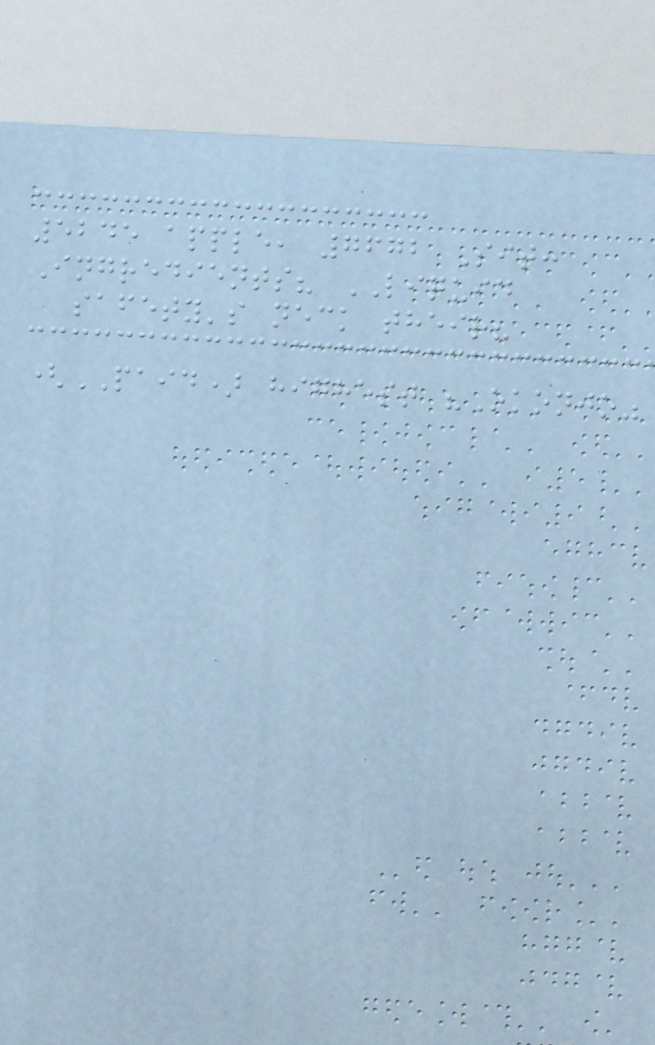5245 apple, 7672 Sit:
Ingredients? LIQUID
safety's neck their?
(PAID) highest "Okonjo"
